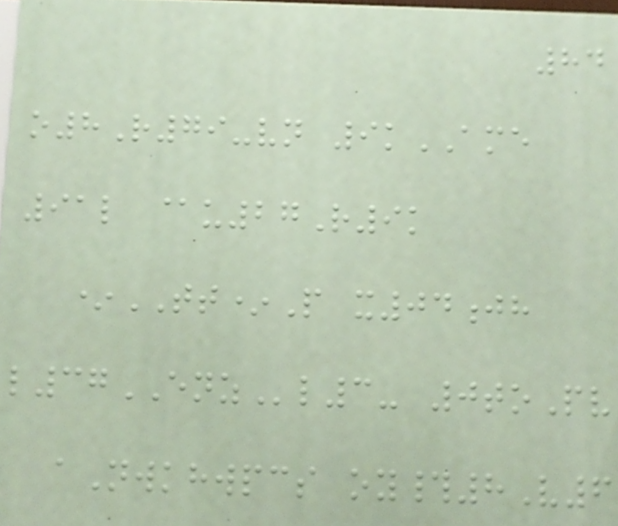84
o8R79-vn 9kAME
91l @u27R9k
*TT*P x04jh
l37ENZl3- 0toPv
aNwkhwpcs oy#8V6
